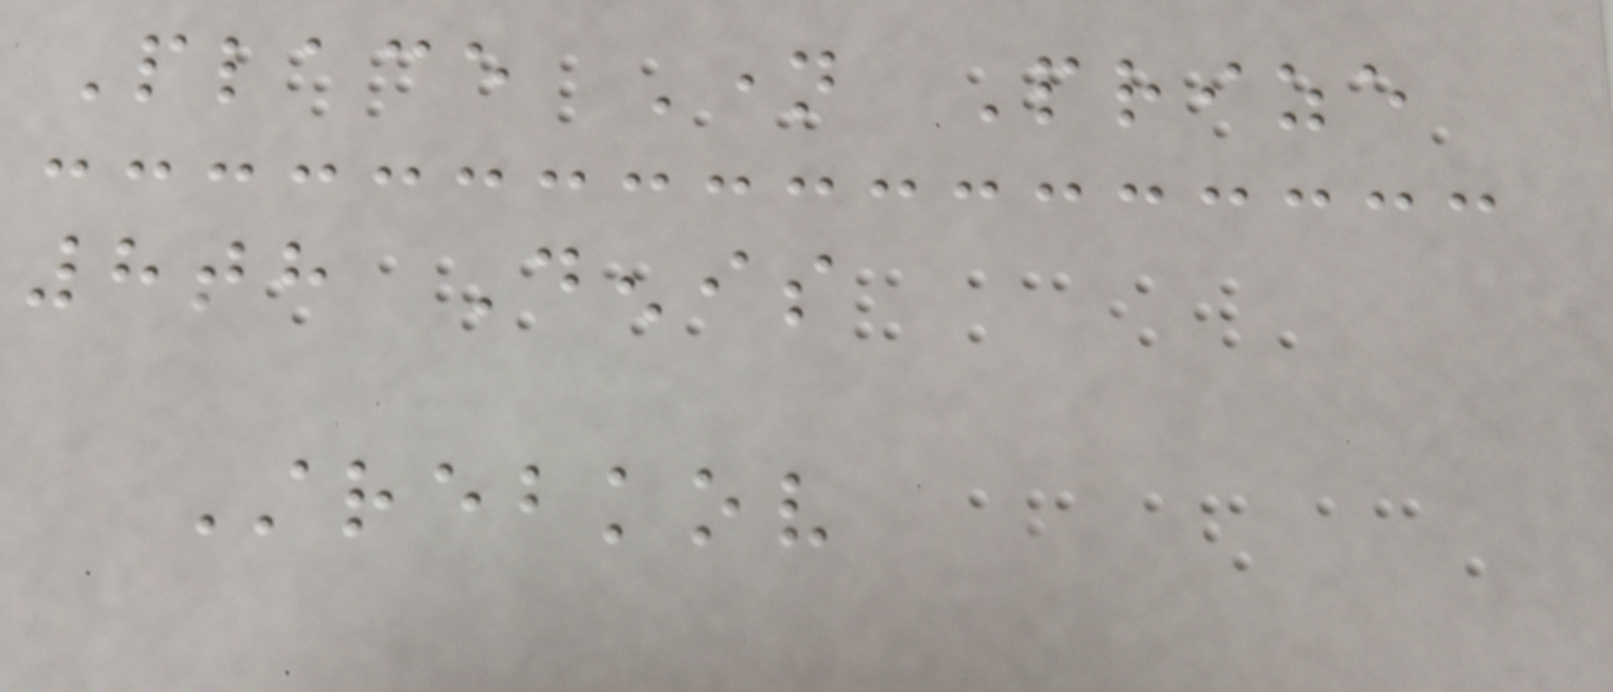Place Name Prize
8th Denis
Strebkov
